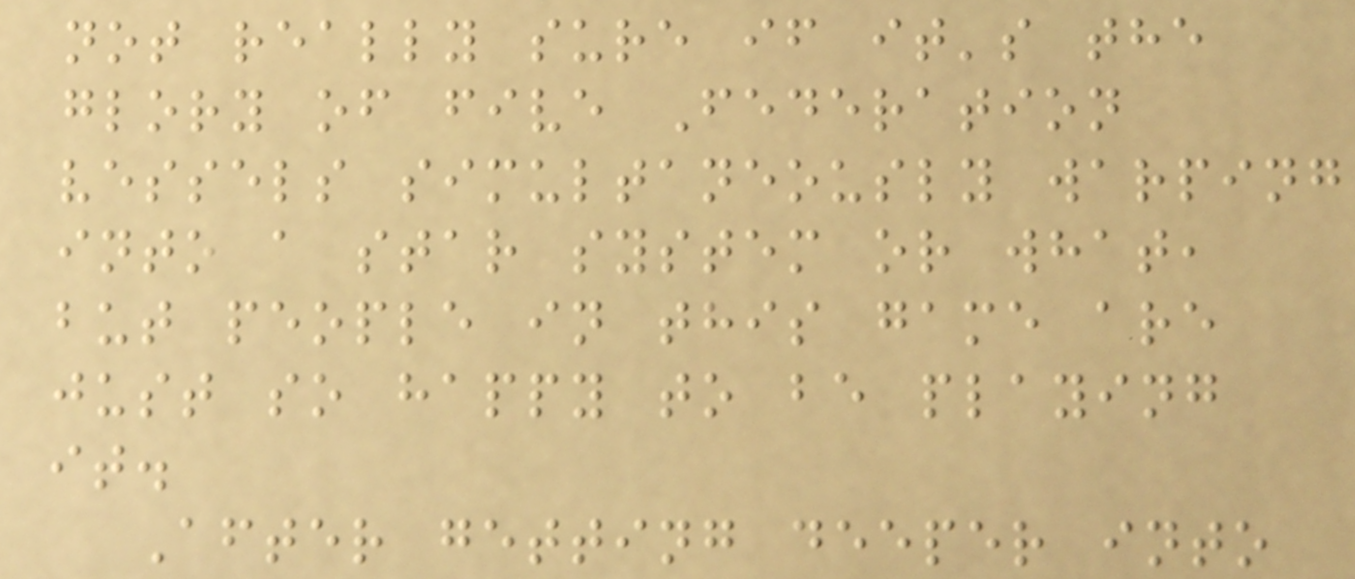not really sure if it's the
glory of five Federation
vessels simultaneously warping
into a star system or what,
but people in this game are
just so happy to be playing
it.
After getting deeper into
